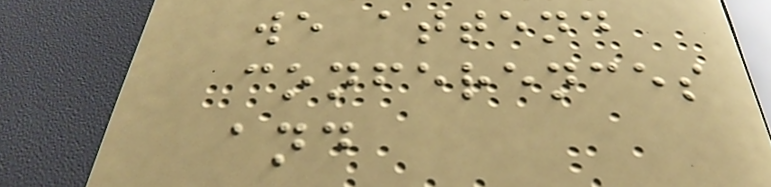we attend
conferences
and
